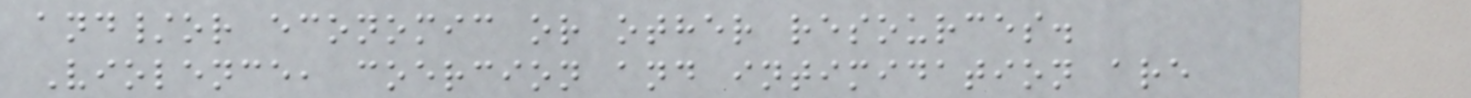and/or economic or other resources.
Violence, coercion and intimidation are
